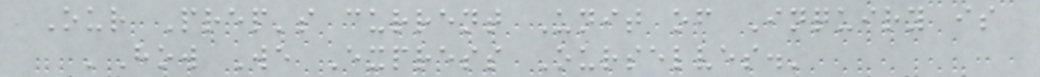Our Prep's current Unit of Inquiry is
'How We Express Ourselves.'
